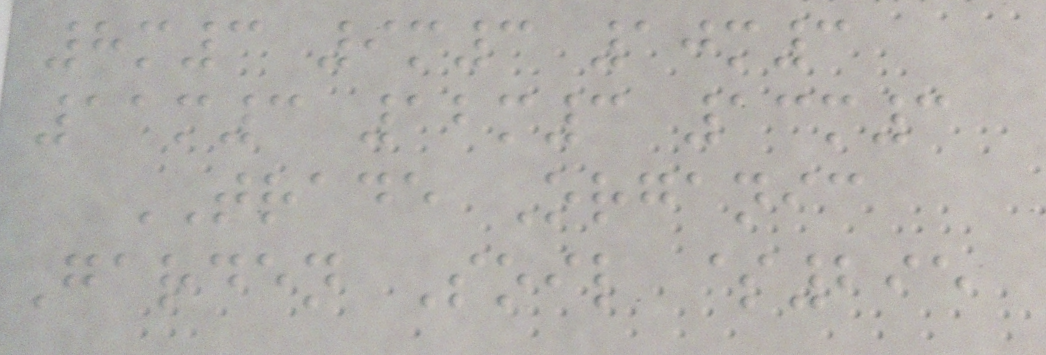8m3 9m3 10m3
11m3 12m3 13m3
TRADE Organic
Garden Soil $295
